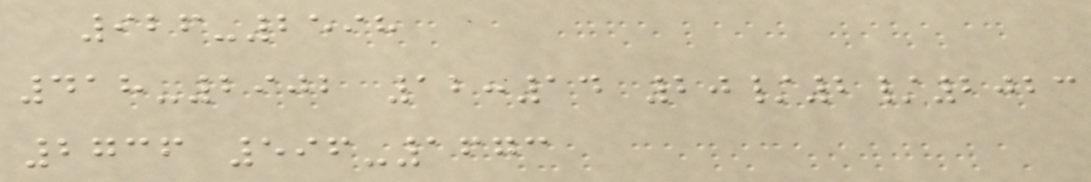926-2598
418-2902 12:14 20/2/2023
2736 596-1673
